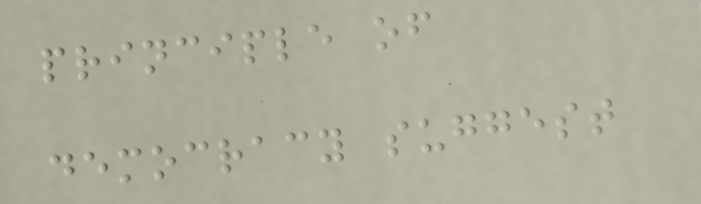principle of
democracy suggest
